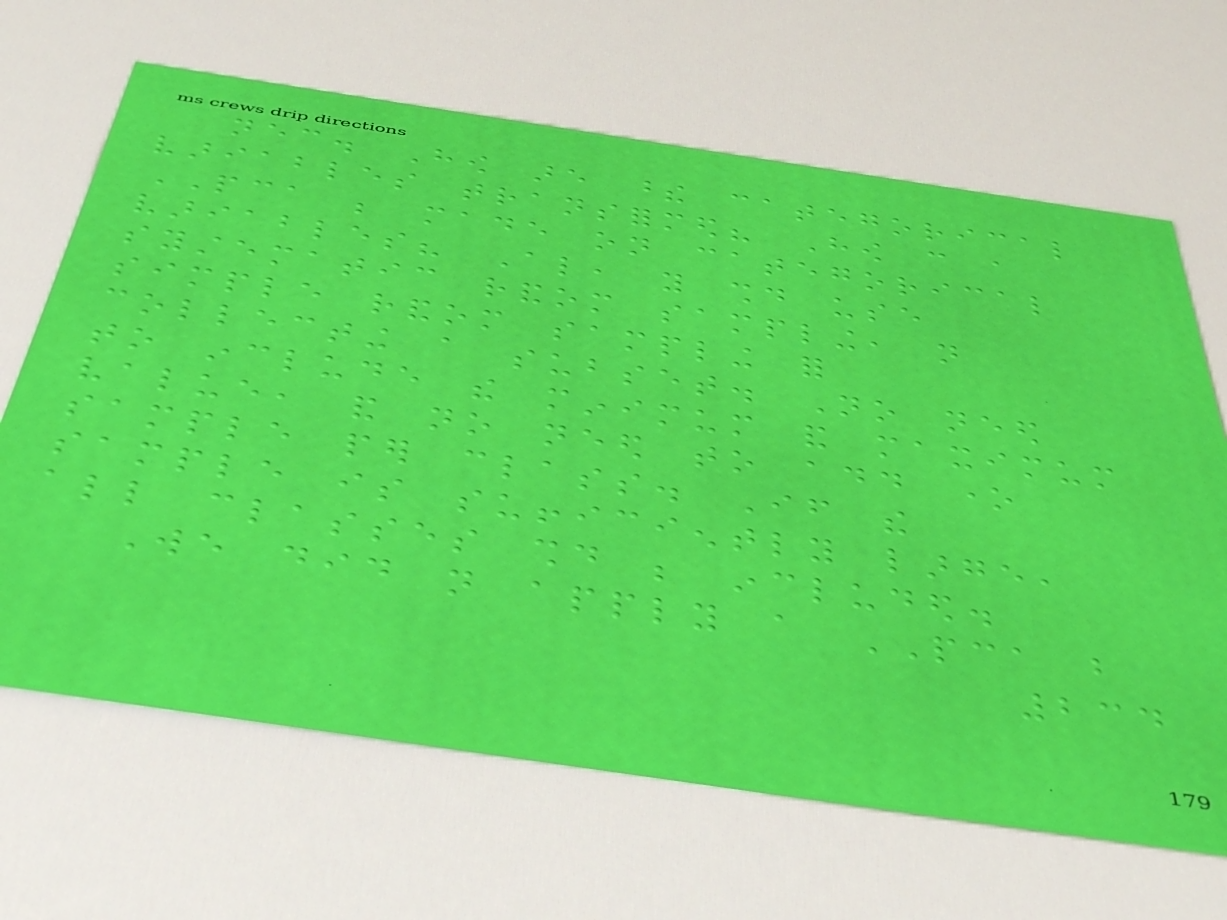necessary. How are these categorical
variables transformed? How can a
PCA be made on categorical
variables? Also, you should use
systematic random sampling, not
simple random sampling for
collecting a subset. No need
to include the minimum and maximum
value, and no need to add one
sample per class. If the
sample is sufficiently large,
all classes should be included.
We did not apply a PCA but
234
